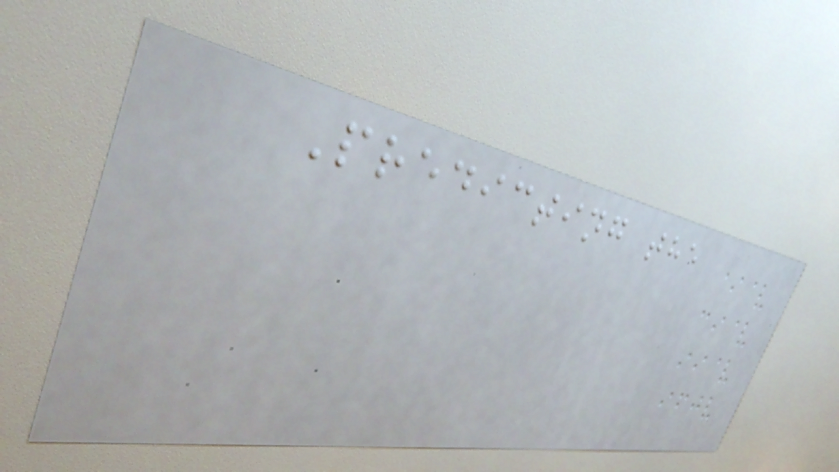Predicting the
